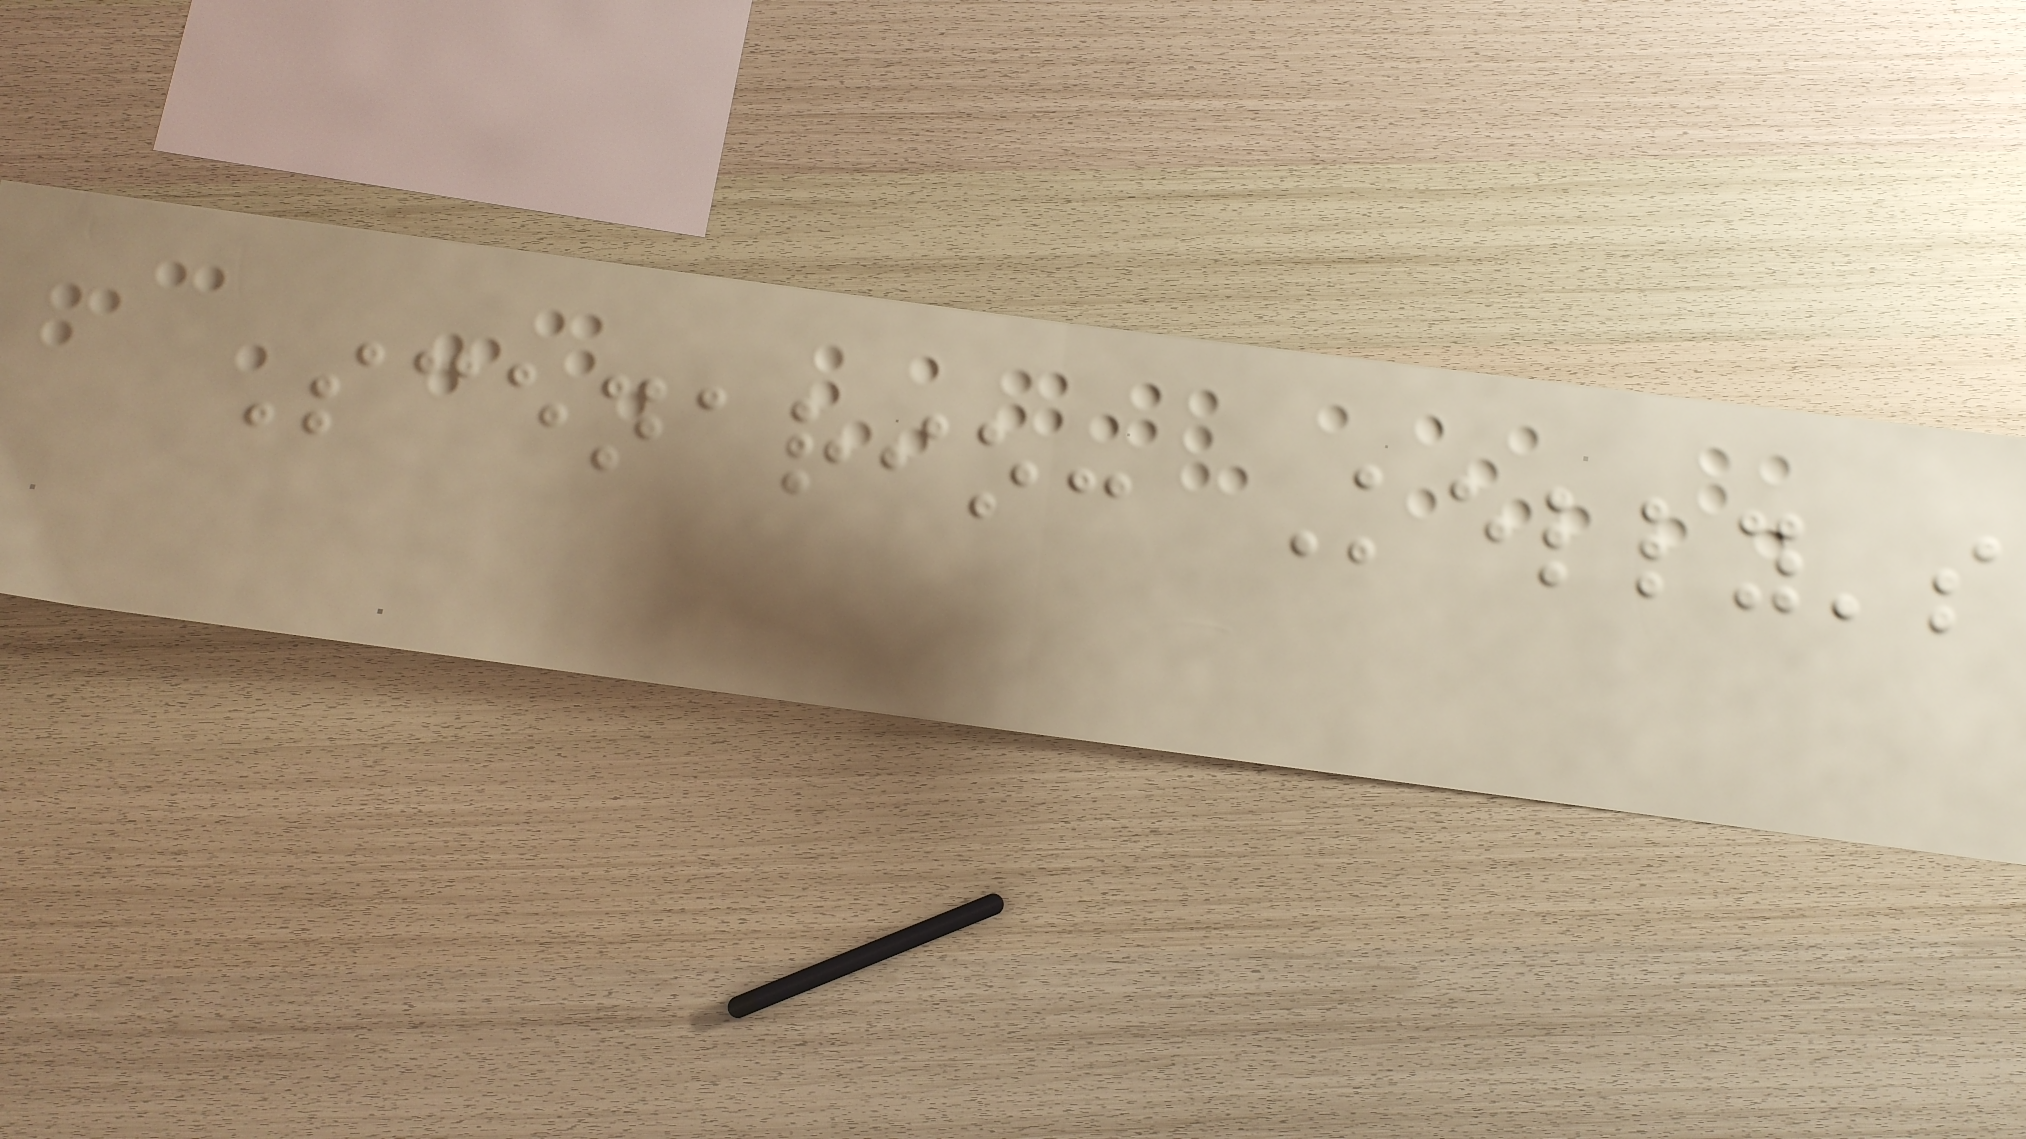Scenario: Kelly's
